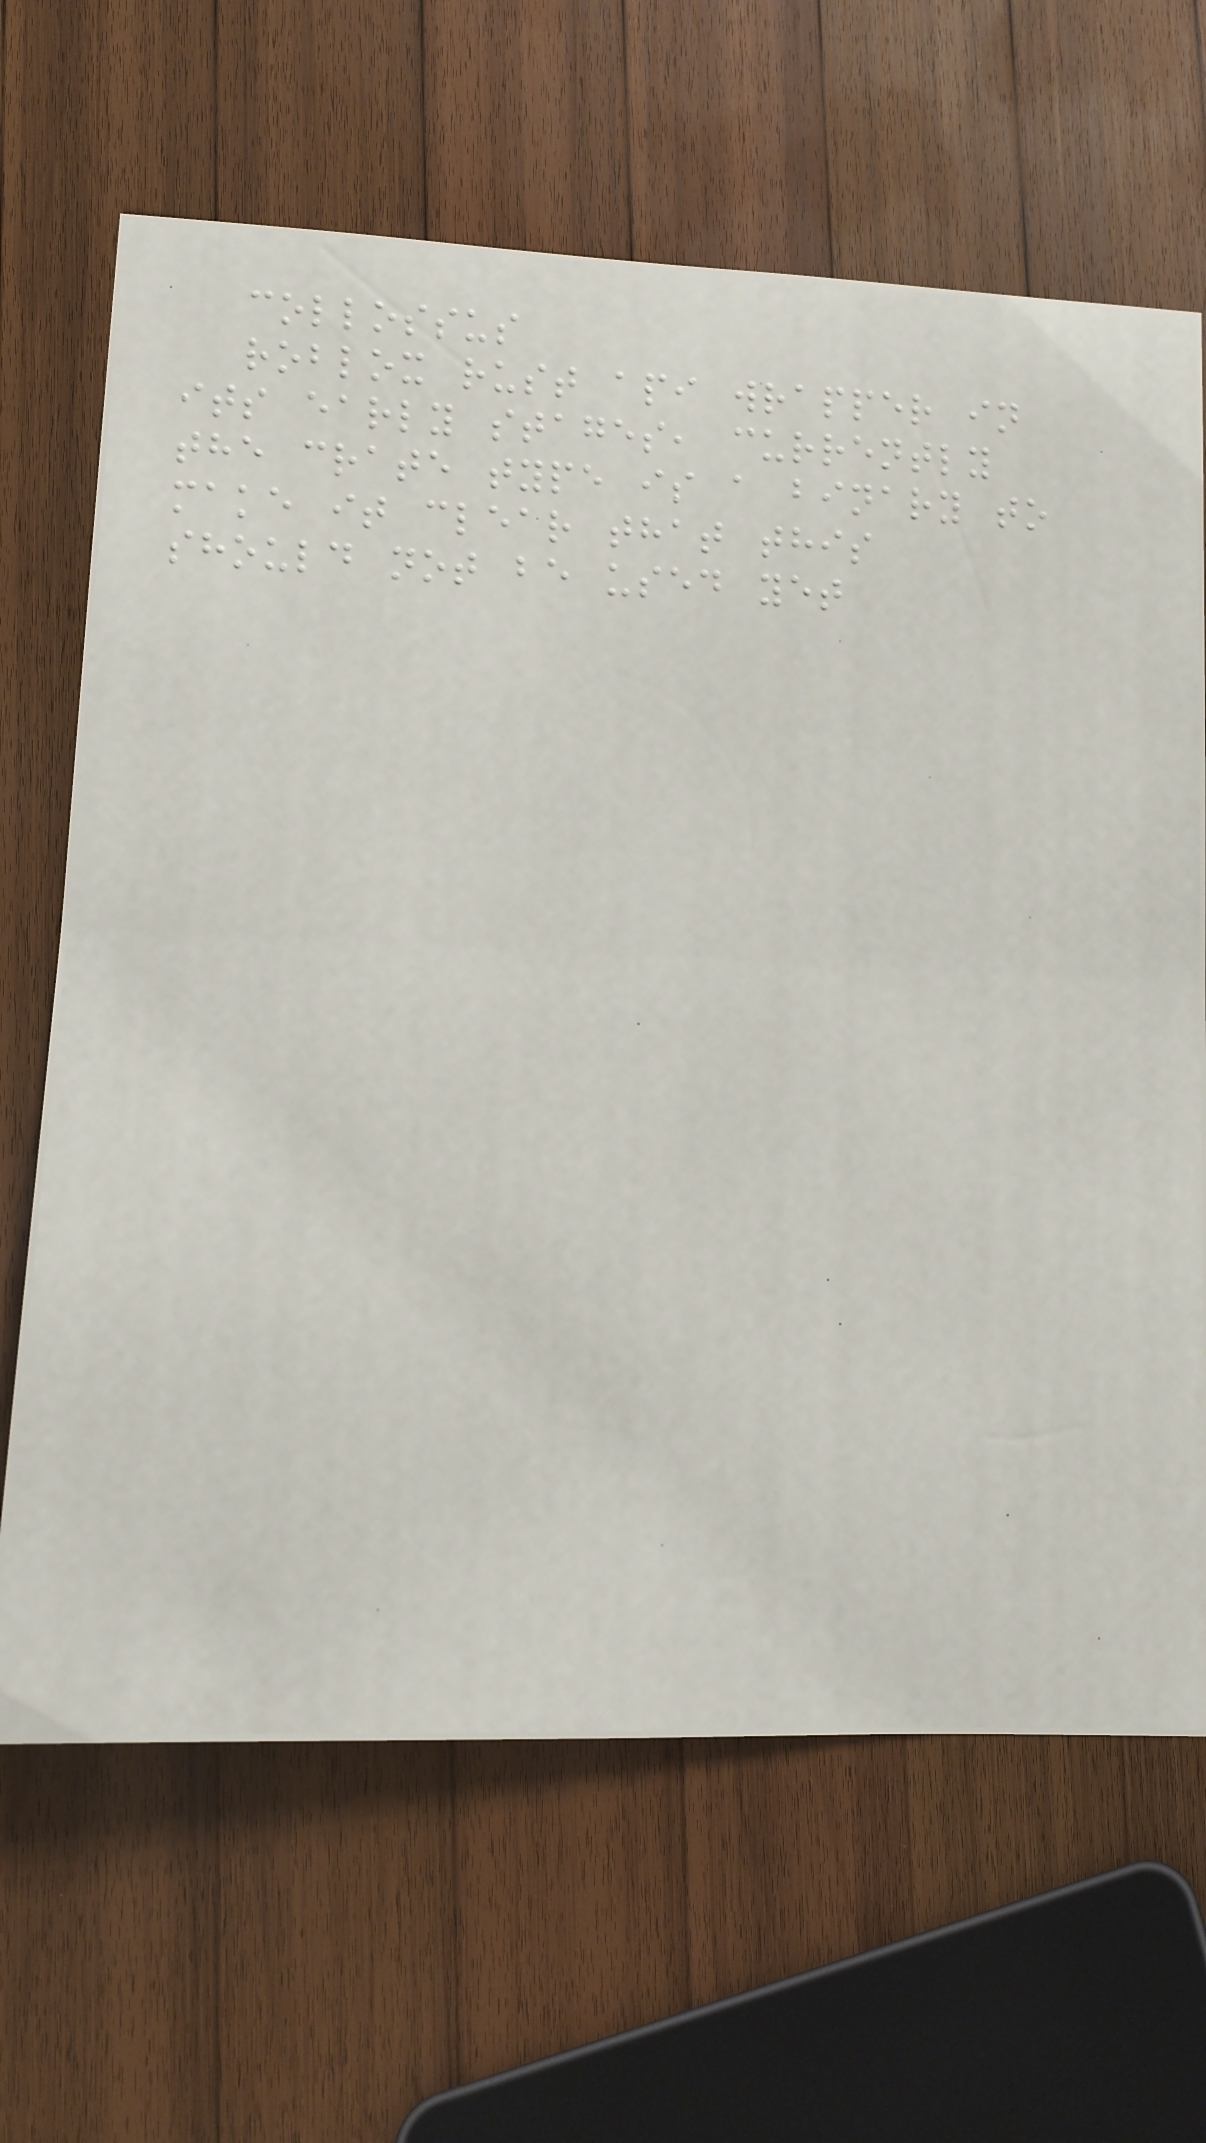collossus
roblox rust api wrapper in
its early stages, currently
the crate type is a binary to
make it clear that this
should not be used yet
